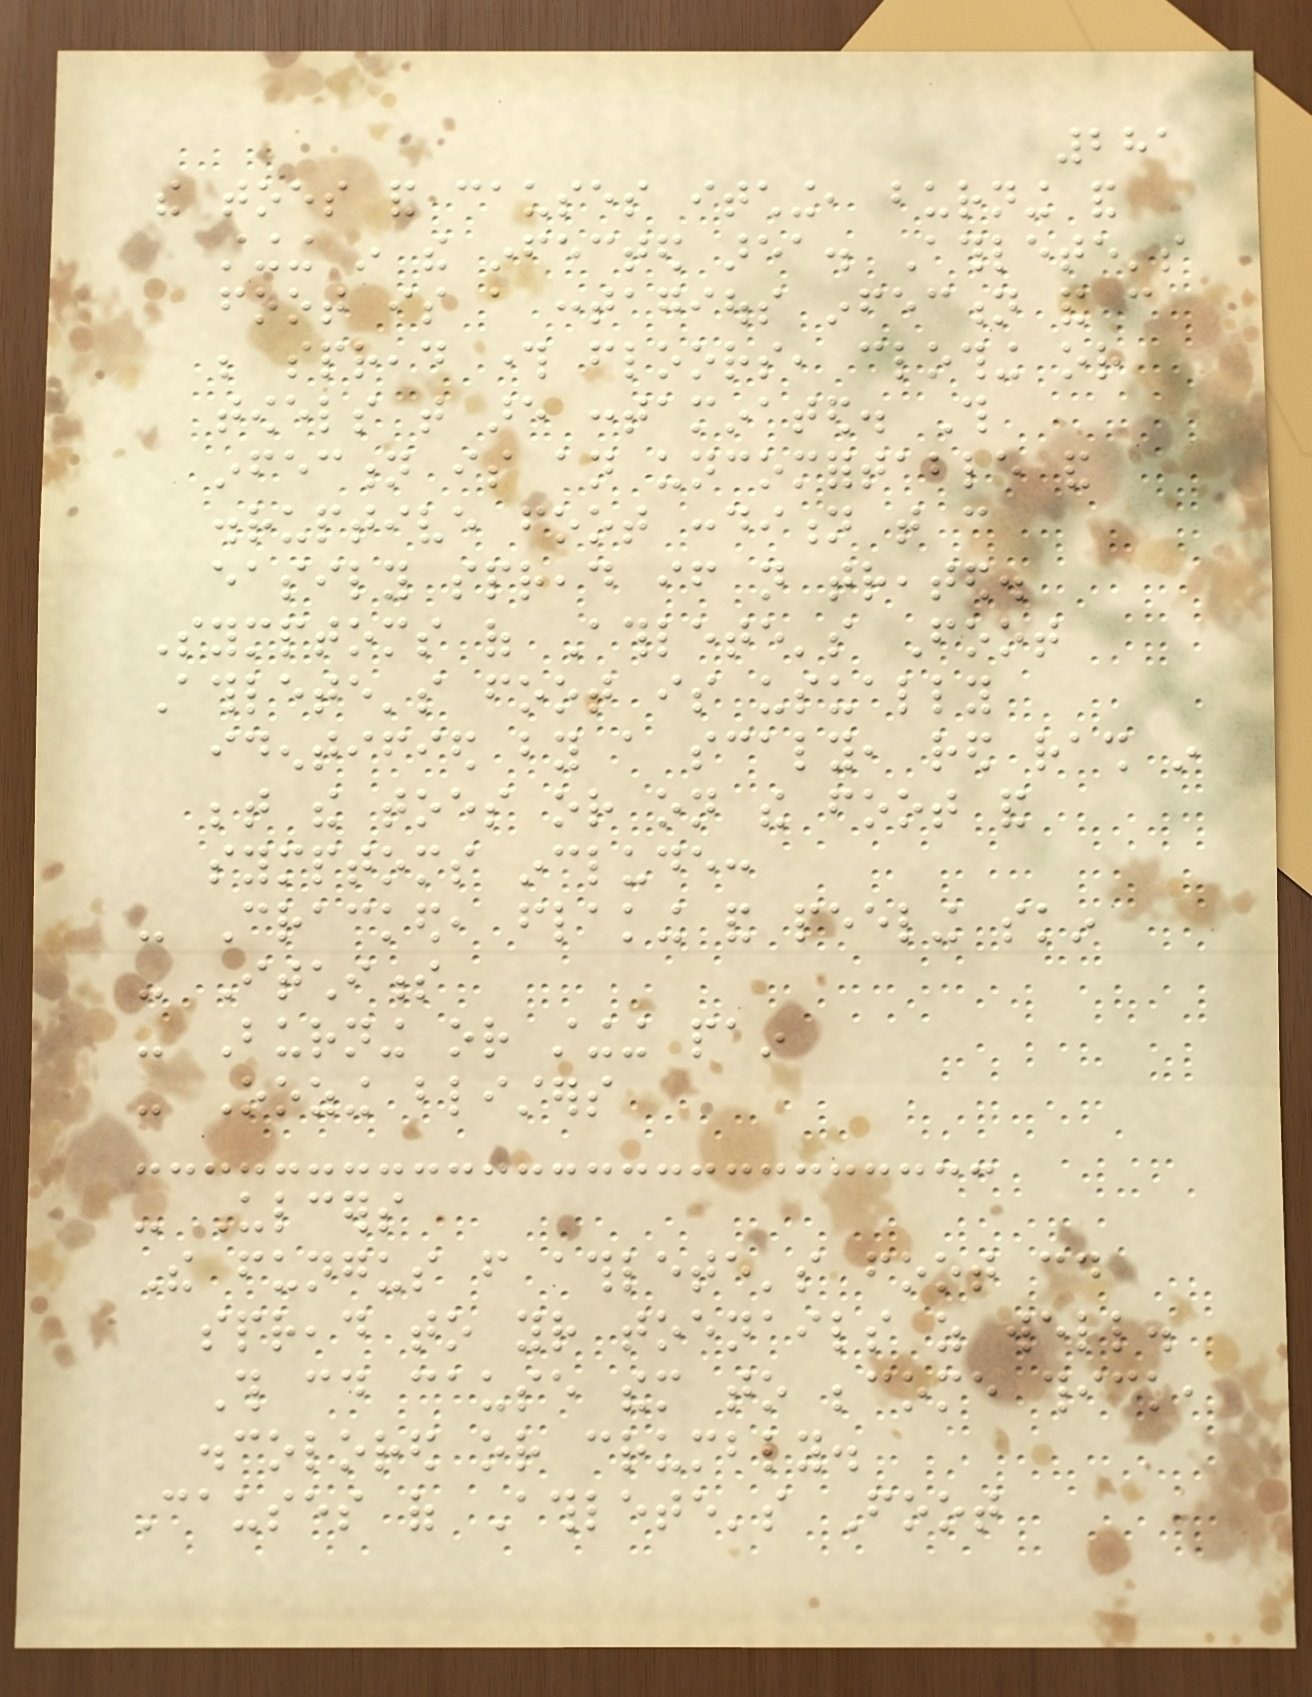281
the toes and causes itching, burning and
stinging in the infected area. Athlete's
foot is a contagious infection and can
be spread through floors, clothing or
towels that are contaminated. This
infection is an uncomfortable and
disruptive foot condition that can
easily spread if not treated.
Symptoms of Athlete's Foot
Athlete's foot is usually
identified by a scaly, red rash in
between the toes or on the foot and
symptoms include:
- Cracked, flaking and peeling skin
- Itchiness
- Burning or stinging pain
- Oozing blisters
- Ulcers
The fungus from athlete's foot could
spread to your toenails as well.
This could cause them to become thick,
discolored or crumbly.
Causes of Athlete's Foot
